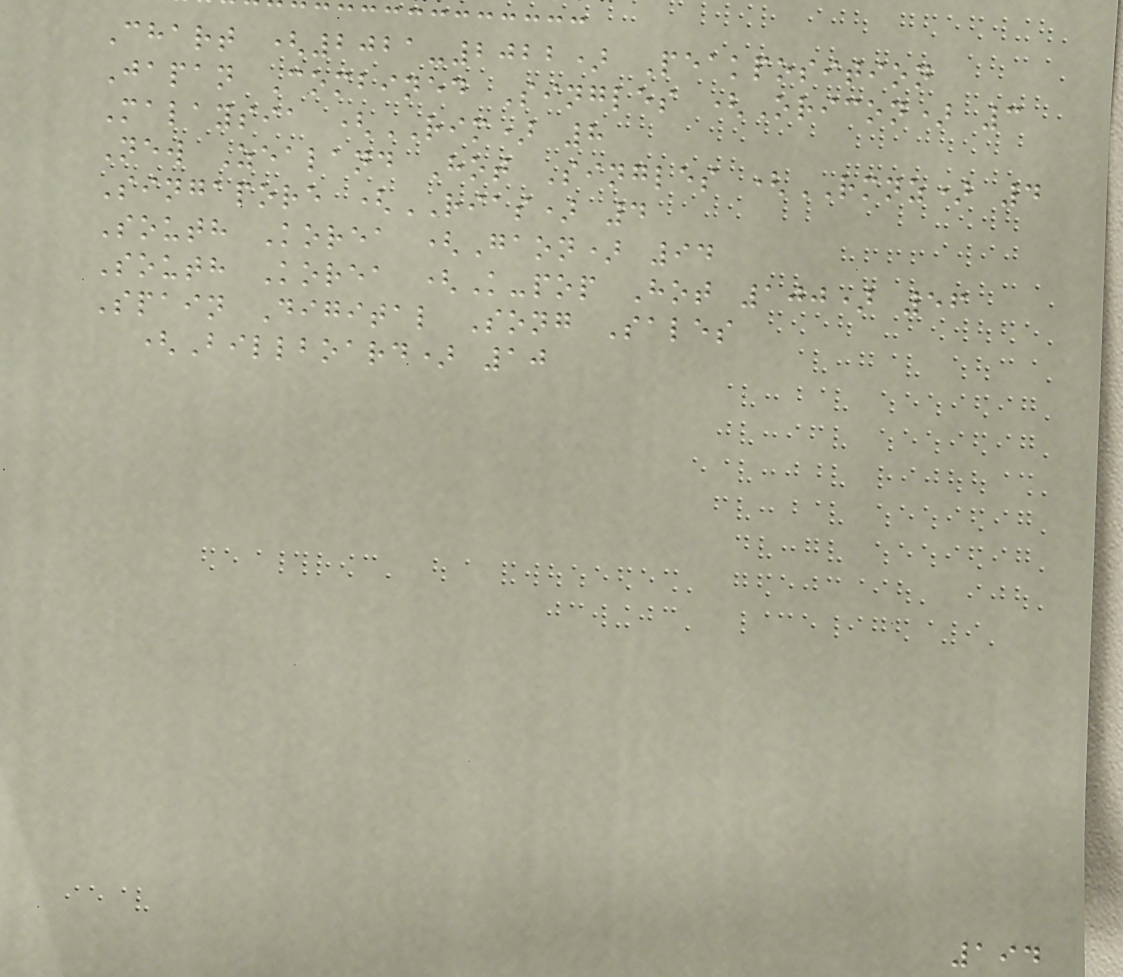Chart (2021-2022) Peakposition
Japan Combined Singles (Oricon) 3
Malaysia (RIM) 8
New Zealand Hot Singles (RMNZ) 4
Singapore (RIAS) 4
South Korea (Gaon) 94
South Korea (K-pop Hot 100) 56
Spain Digital Song Sales
(Billboard) 10
194
